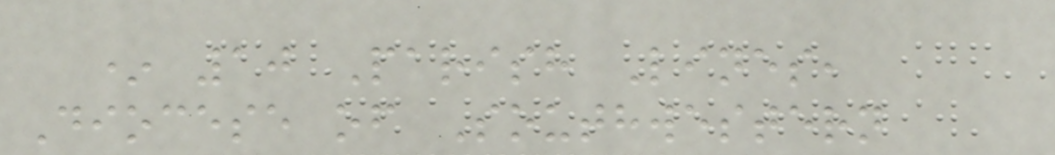* 10 Parish Lines,
Diocese of Southwestern
